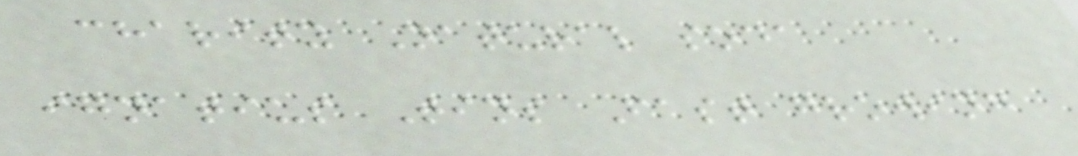charity Natural soda
ignatius Tins Fast growing
